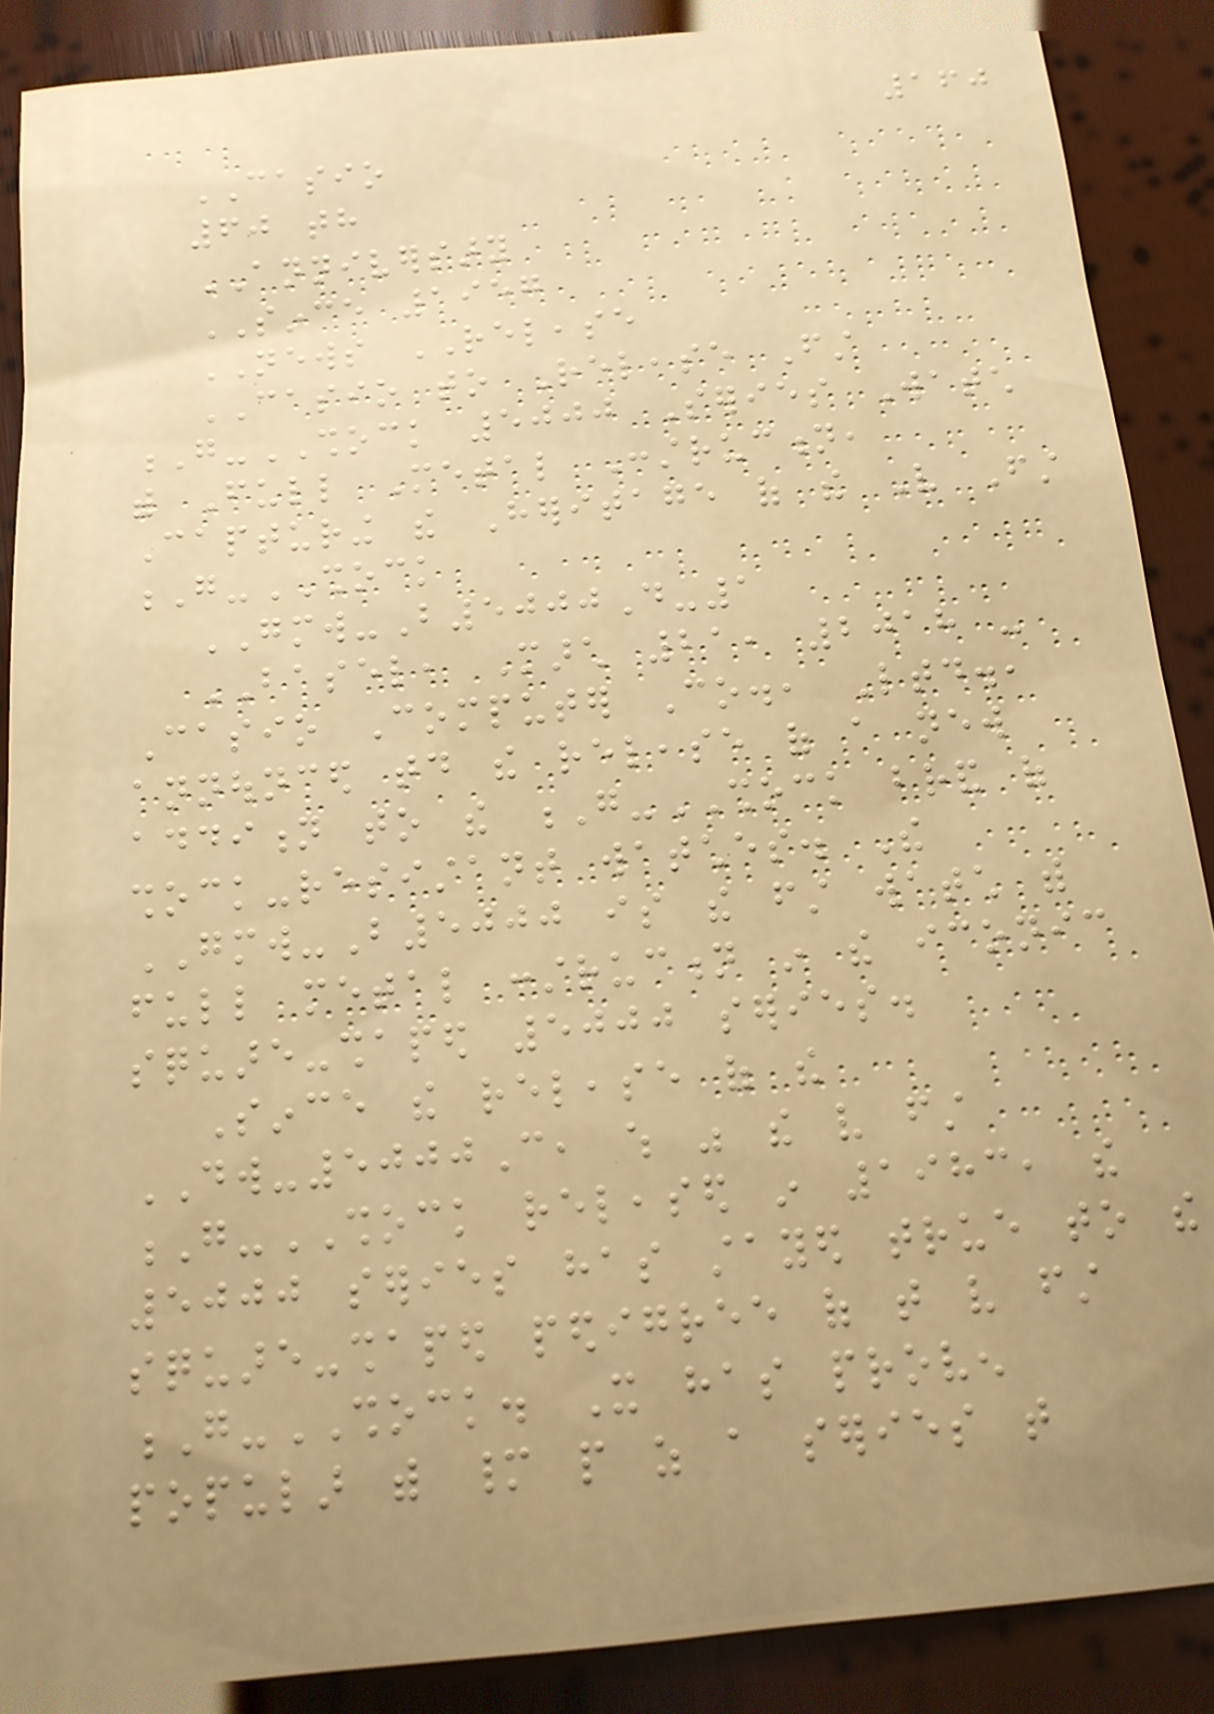160
CASIO
60 th
ANNIVERSARY
SINCE 1957
NEWS RELEASE
CASIO to Release First
G-SHOCK 5000 Series Watch
with Full Metal Construction,
Capturing the Heritage of the Very First
G-SHOCK
GMW-B5000D-1
BASEL, March 21, 2018 -
Casio Computer Co., Ltd.,
announced today the release of a new
addition to the G-SHOCK brand of
shock-resistant watches. The
GMW-B5000 is the first watch with
full metal construction in the iconic
square-shaped 5000 series.
Since the release of the
DW-5000C, which was the very first
G-SHOCK released in 1983, the
5000 series has stayed true to the
square-shaped pedigree of that very first
G-SHOCK. It has proven
popular with many people as a series that
